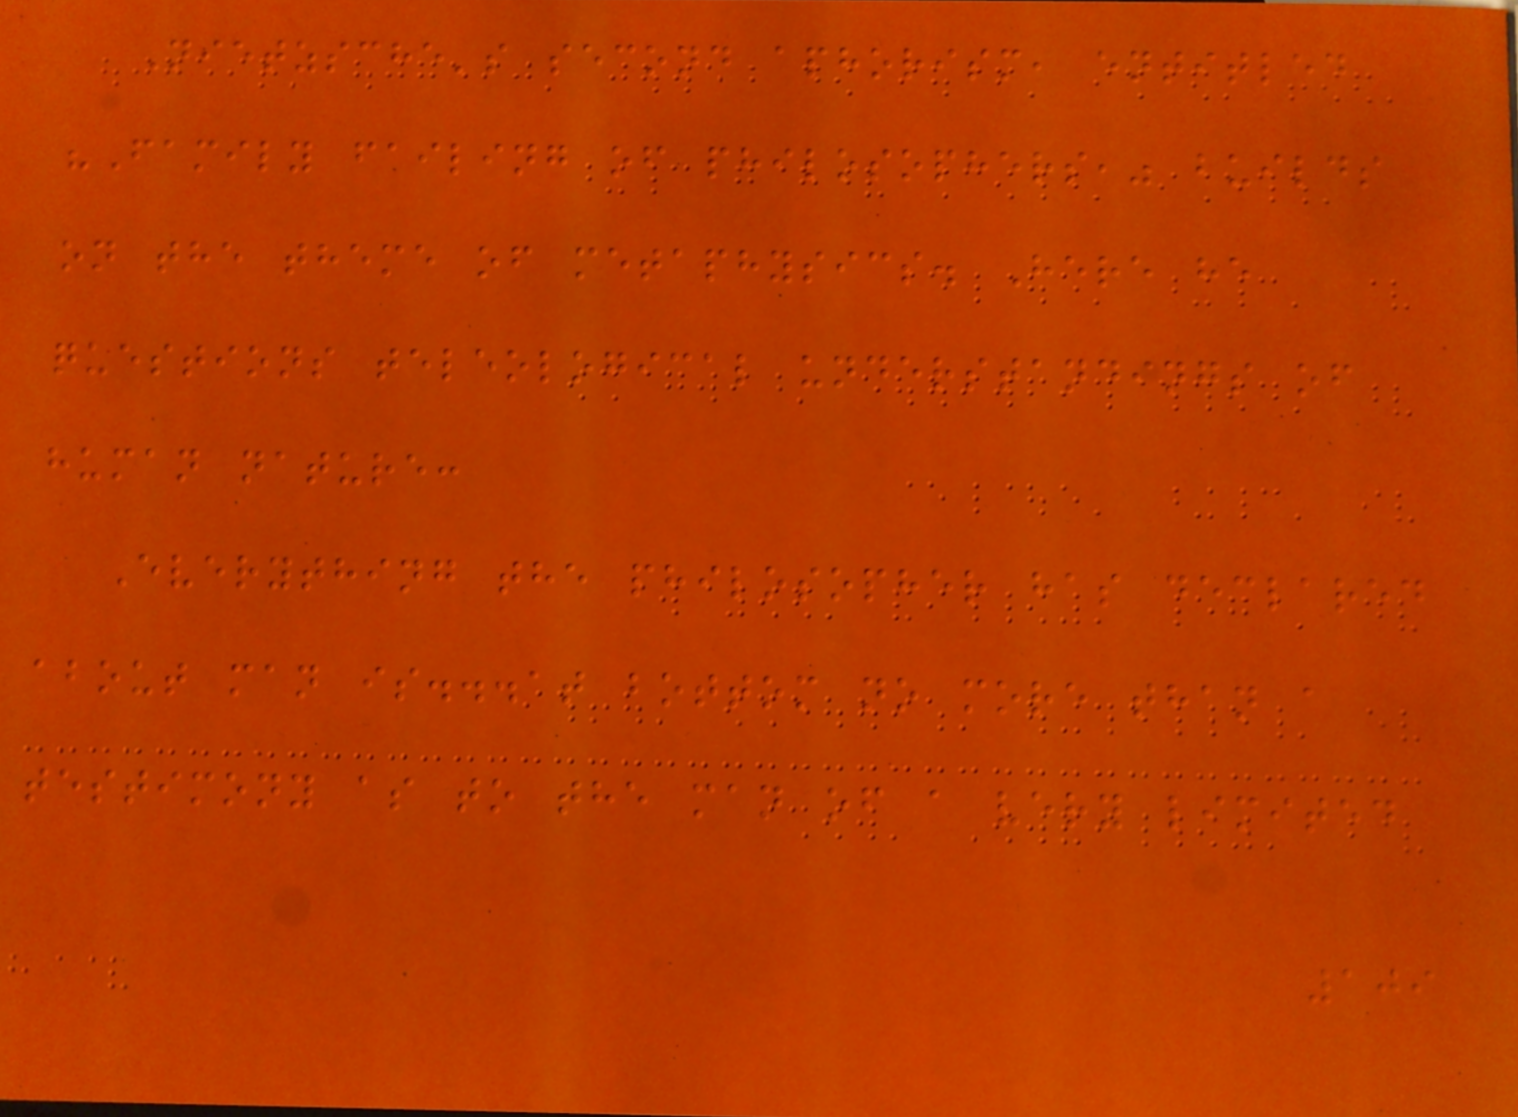Nietzsche's second aphorism, entitled
"Family failing of philosophers," builds
on the theme of metaphysics. Here he
questions teleological understandings of
human nature:
Everything the philosopher has declared
about man is...at bottom no more than a
testimony as to the man of a very limited
109
